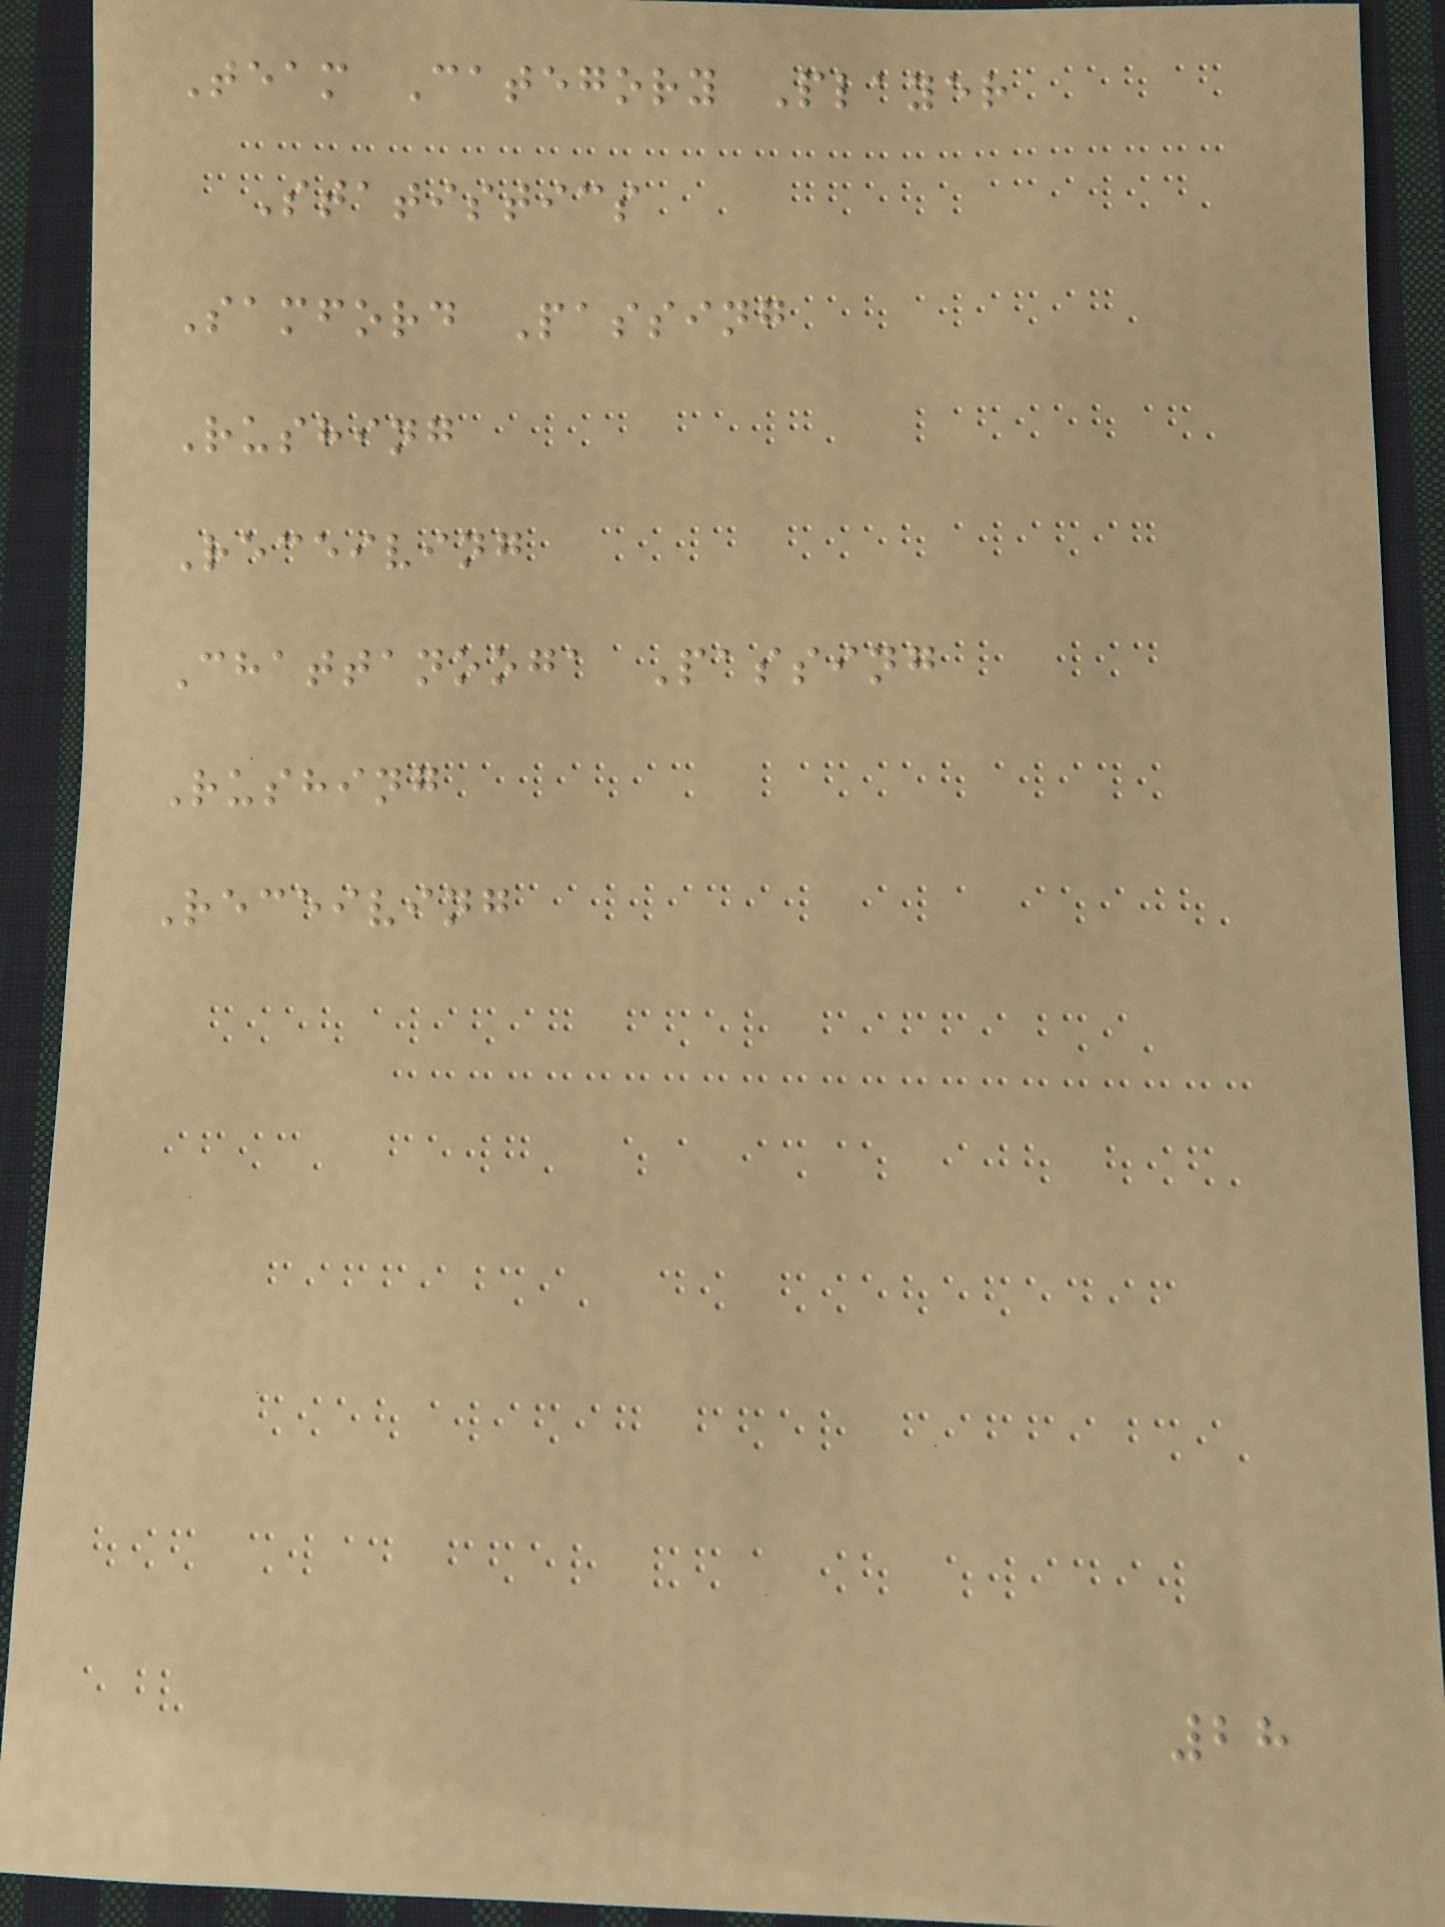Team Category Player
Statistics
Samford Passing
Rushing
Receiving
Chattanooga Passing
Rushing
Receiving
28
